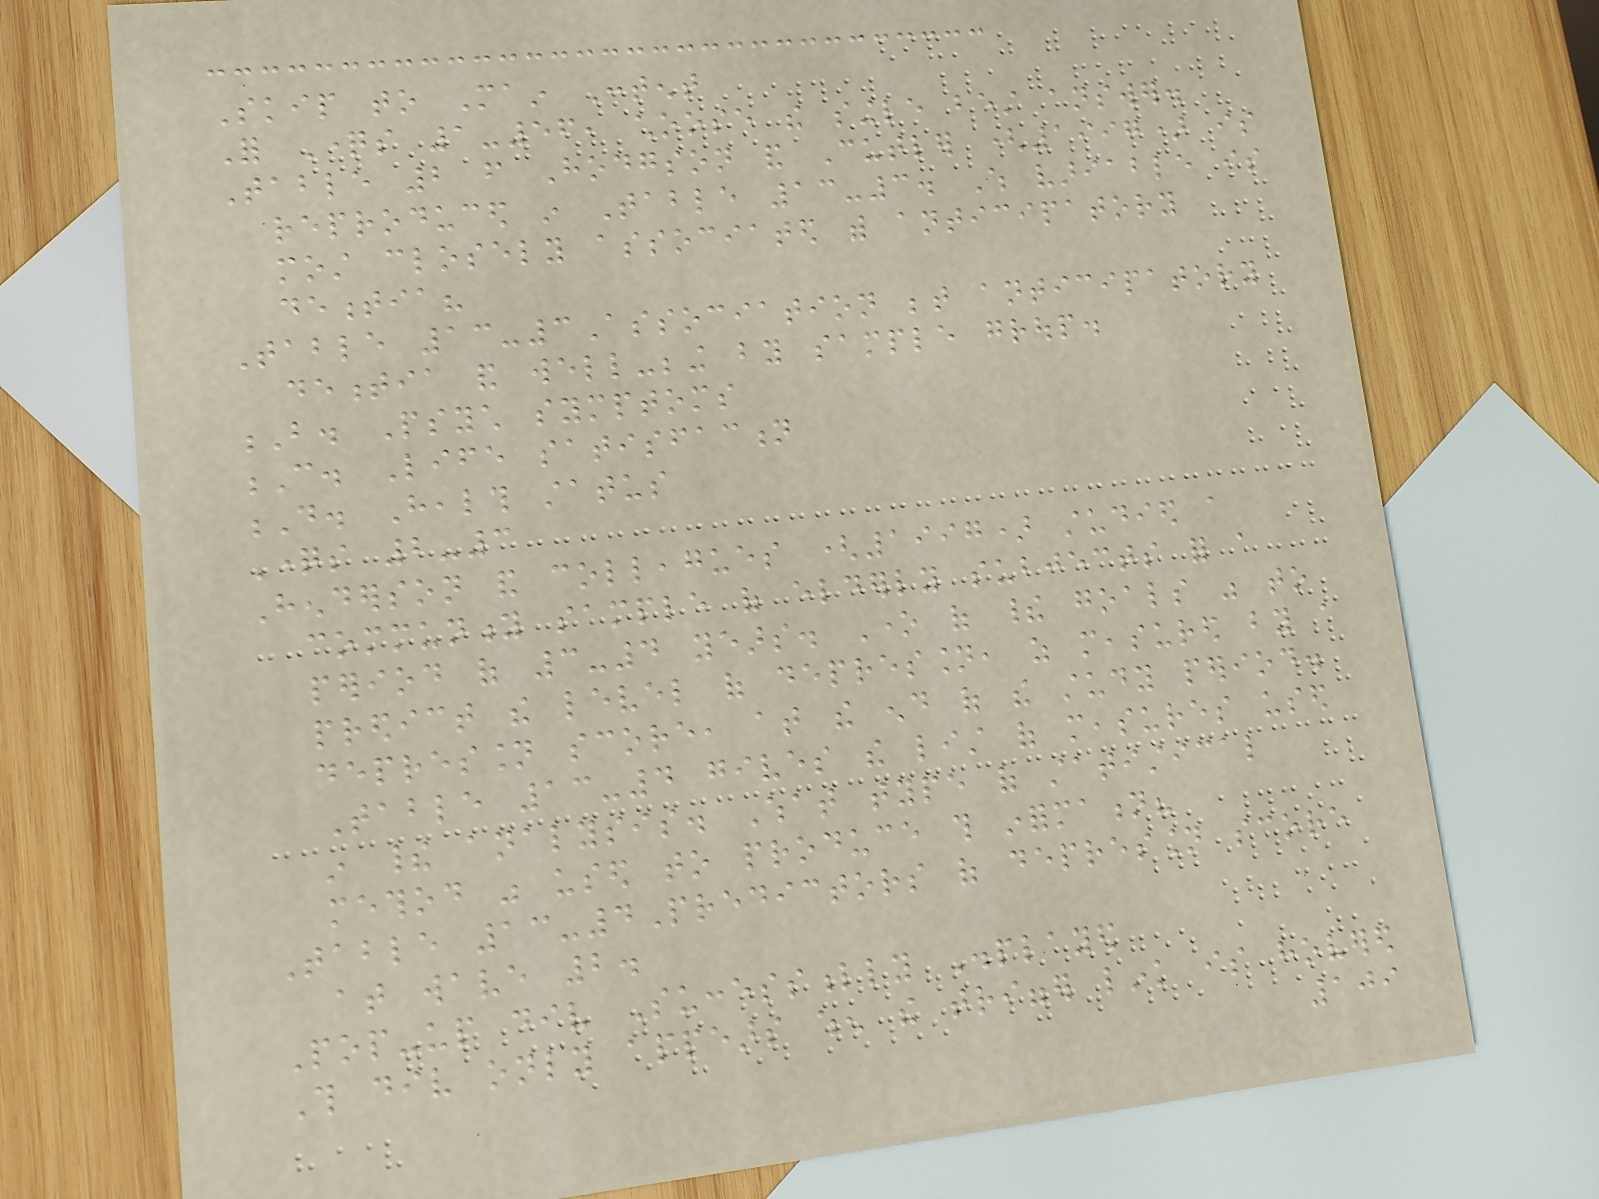Skip to Main Content
For Questions 1-56, choose the single best answer.
Table 2 from Hodgson and Cutler (1997) is
reproduced in Table 13-3. Which variable is
most closely associated with anticipatory
dementia?
Table 13-3Association between anticipatory
dementia and well-being by sample group.
B. Psych symptoms
C. Life satisfaction
D. Health status
Questions 2-3
Henderson and colleagues (1997) studied a
community sample of elderly subjects for a
period of 3-4 years. One of their goals was to
predict the level of depression, as measured by a
depression score, at the end of the study period.
Table 13-4 gives the list of measures used
in their analysis. What type of statistical
method was used to produce this information?
Table 13-4Predictors of depression score
at wave 2.
Pop-up div Successfully Displayed
This div only appears when the trigger link is hovered
109
